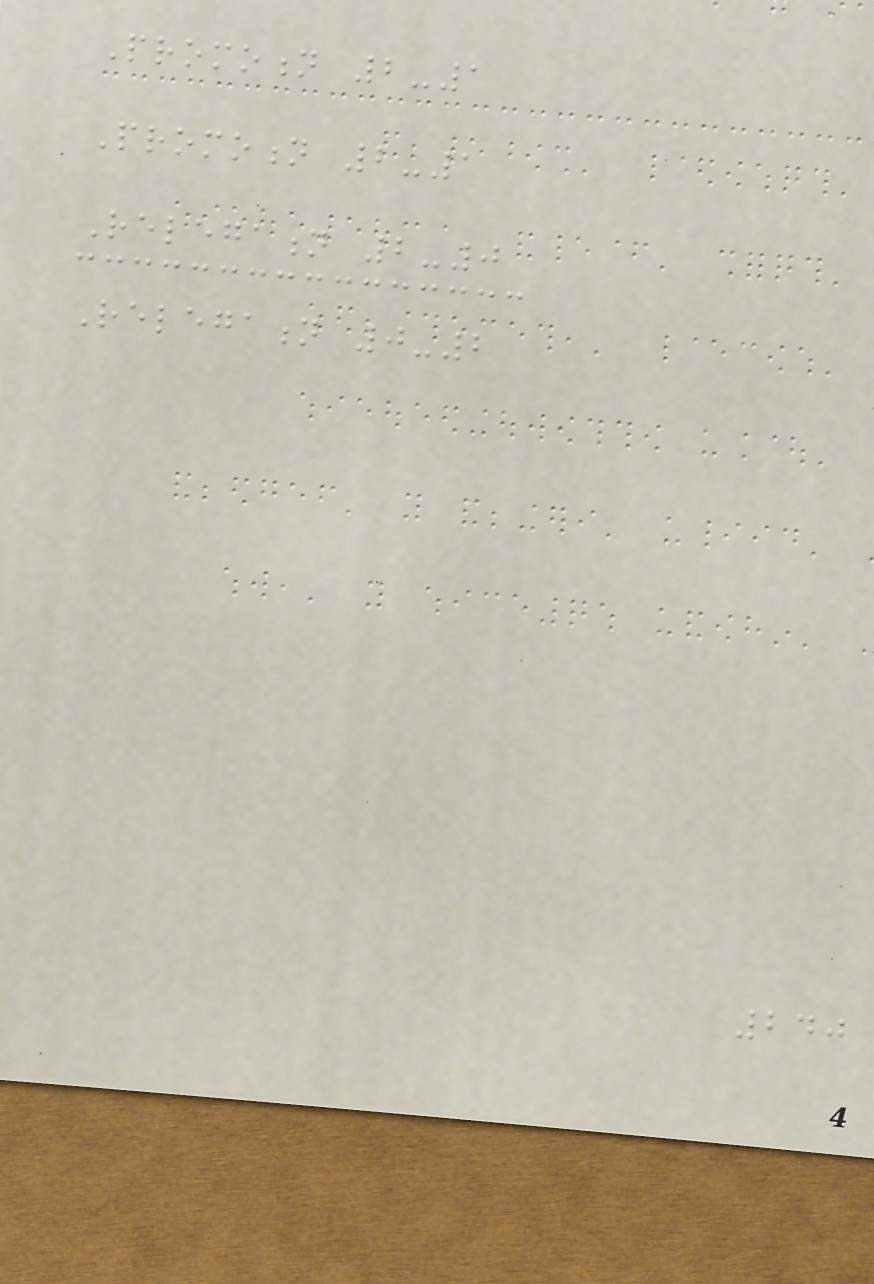Promotion 2-1
Promotion 2-1
Relegation 2-0
Relegation 0-2
240
